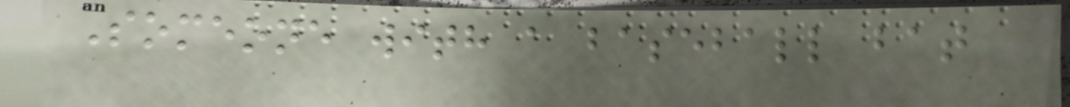Someone with a baseball bat
